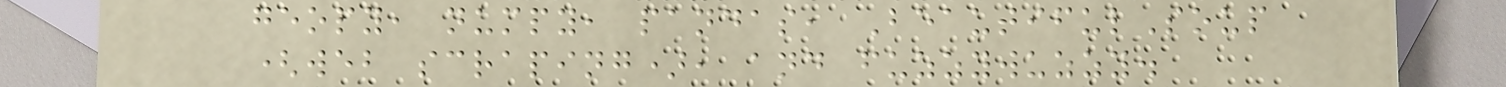geopy, numpy, pandas, BeautifulSoup
(web scraping), and fuzzywuzzy.
